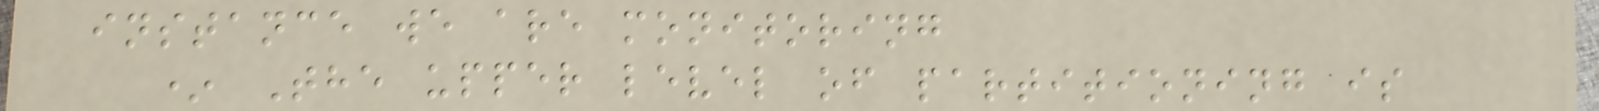instance we are monitoring
* The upper level of partitioning is
